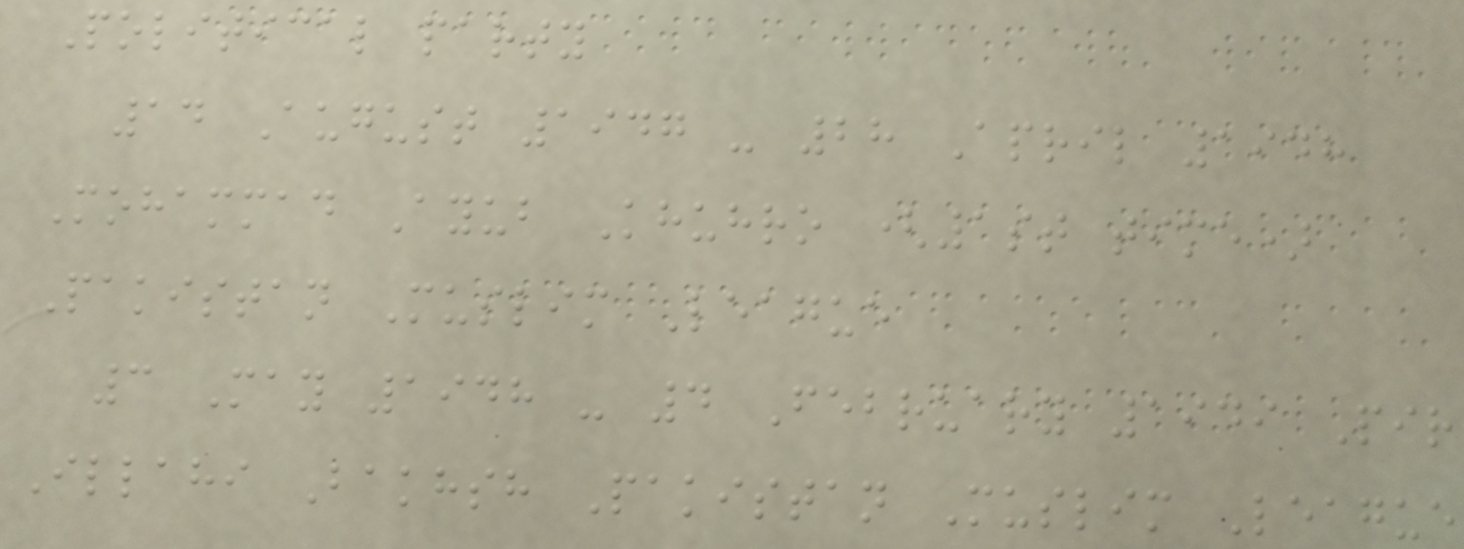Political party
14 August 1947 - 28 April 1948
Mohammad Ayub Khuhro (1st time)
Pakistan Muslim League
3 May 1948 - 4 February 1949 Pir
Illahi Bakhsh Pakistan Muslim League
